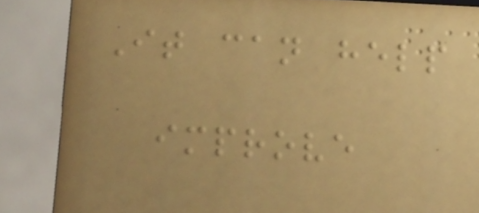It can help
improve
